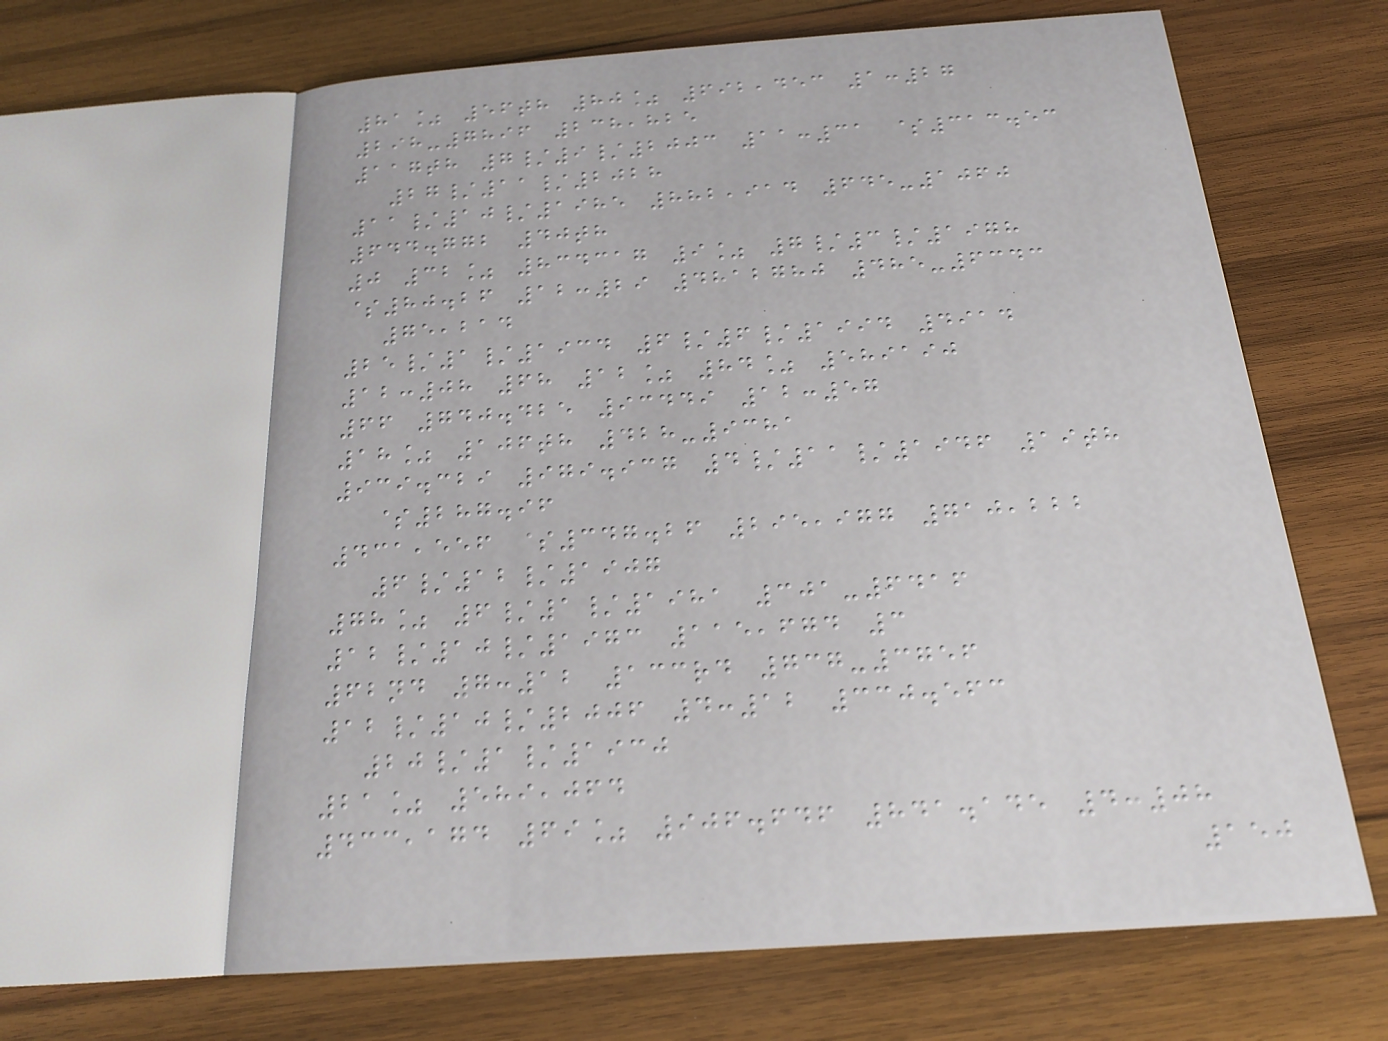81% 56th 80% 692,453 1:27
298-7896 238,825
117th 7/9/2003 11:31 $313.53
27/11/2028
11/10/1985 882,914 645-1060
644.772 40th
0 32% 834317 9% 7/3/1978
$80.26 12:29 4812780 485-6343
75,214
25/1/1934 6/6/1994 4914
12:08 68 12% 84% 589190
66 740.425 93449 12:57
18% 106th 428-9381
939.329 979.937 4/11/1946 19th
$287.96
431,556 $347.26 295,977 710,222
6/12/1907
78% 6/1/1981 301-6416
12/10/1973 115,674 3
62nd 7:12 133rd 737-3756
12/10/2006 4:12 330.563
20/1/1930
21% 589,064
433,174 69% 906.646 841.145 4:08
150
